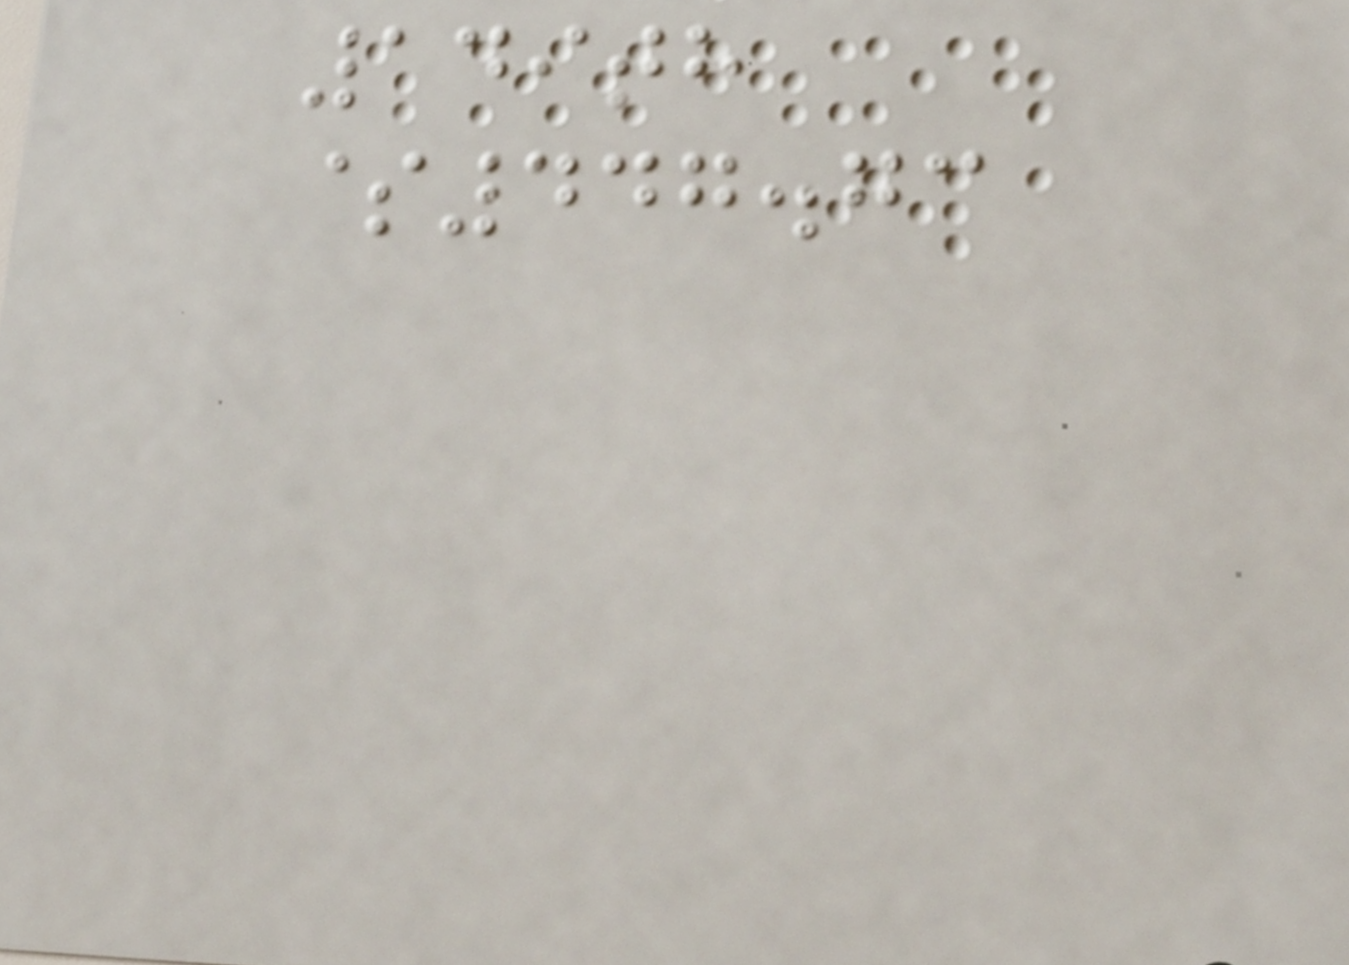149th
$447.73
